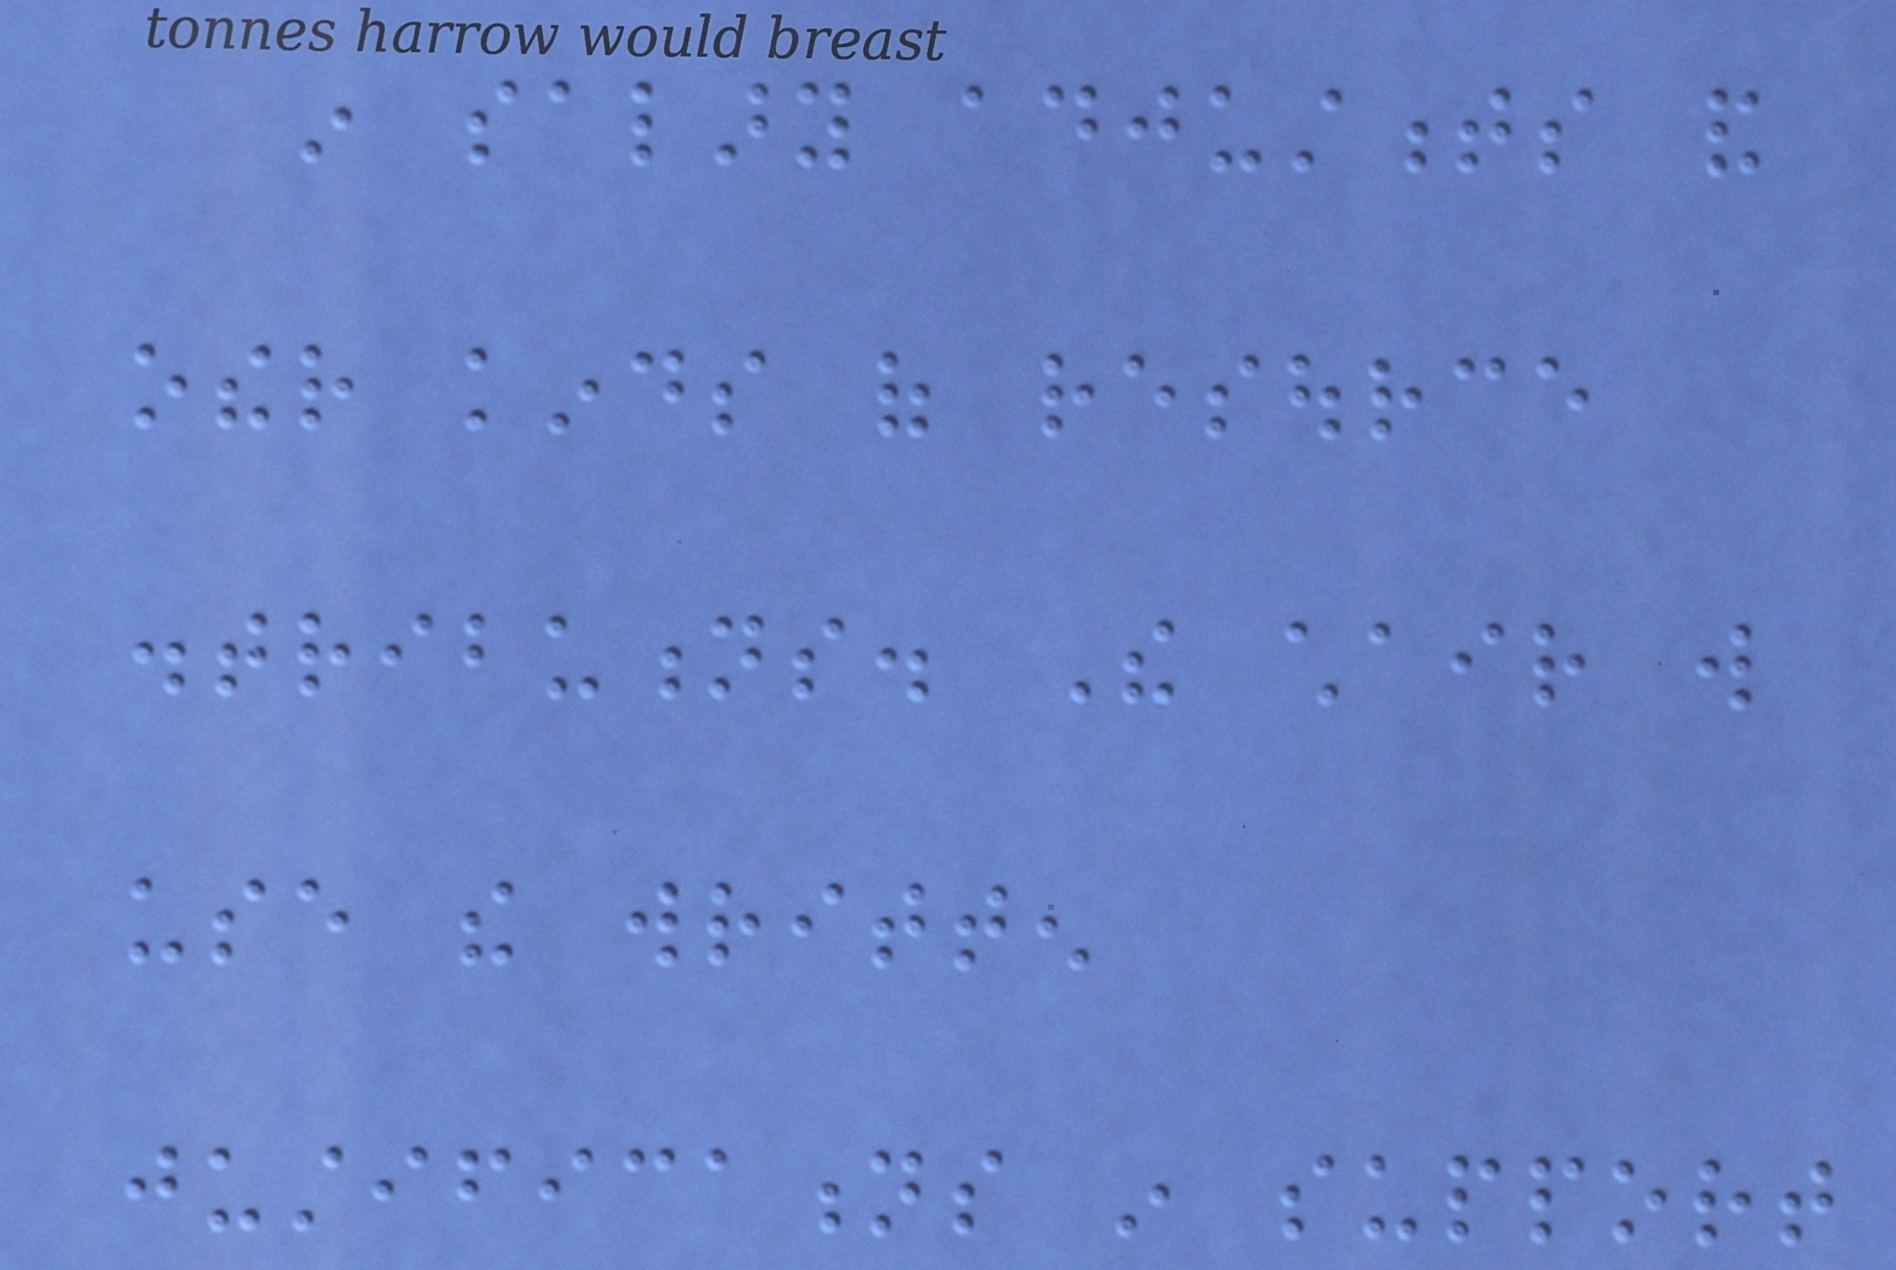in salary adjustments and
other kinds of resource
distributions. The chair will
use the written
justifications in support
